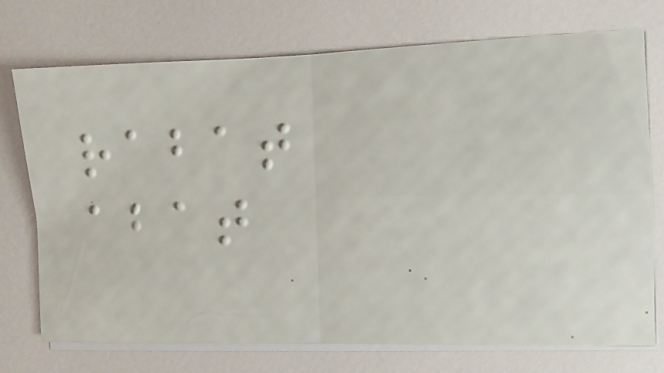rabat
abat
